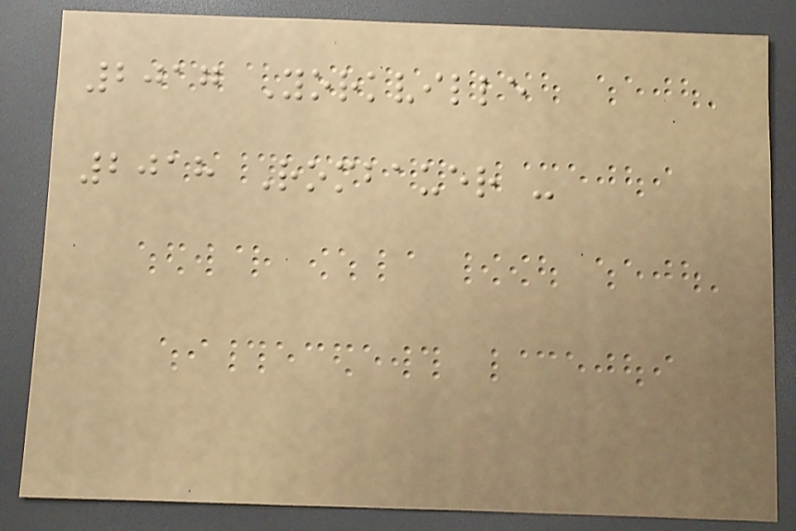2017 Yorkville
2018 Rombauer -
